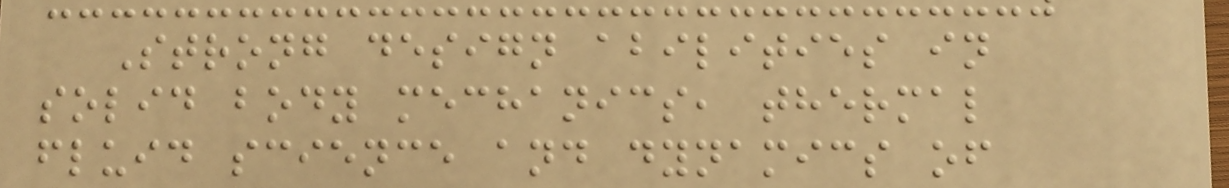Strong design abilities in
solid body mechanics, thermal
fluid science and dynamics of
